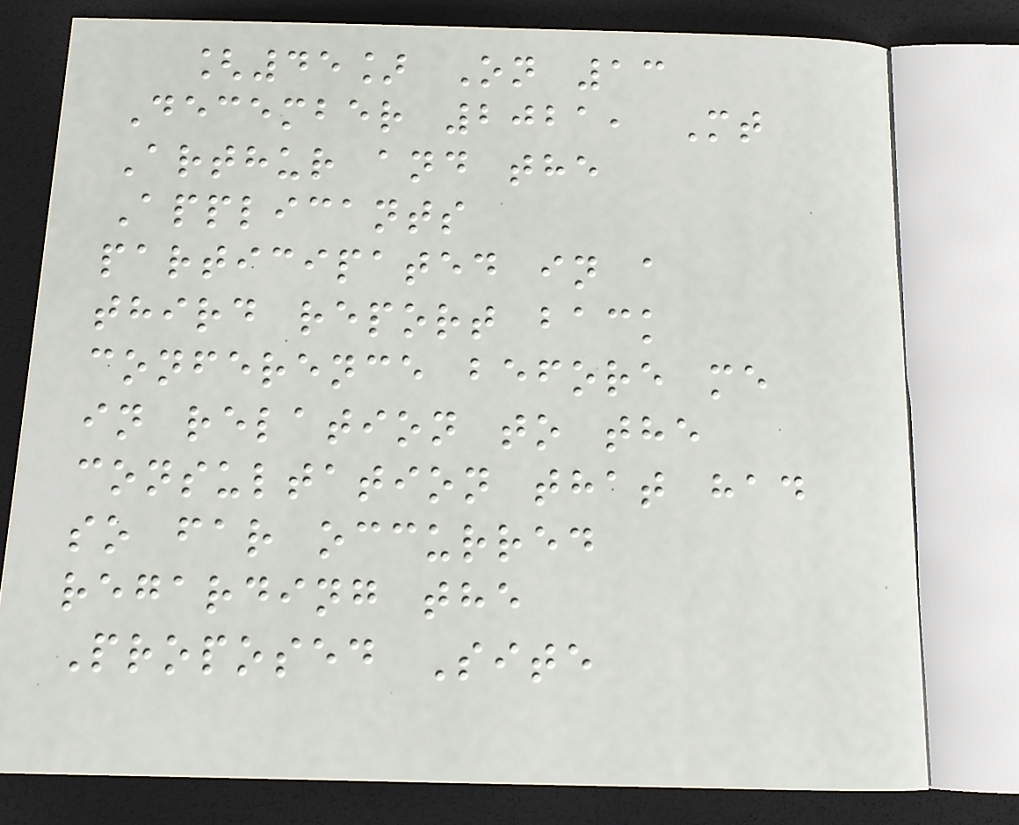[45] On 13
December 2021, Mt
Arthur and the
Applicants
participated in a
third report back
conference before me
in relation to the
consultation that had
so far occurred
regarding the
Proposed Site
